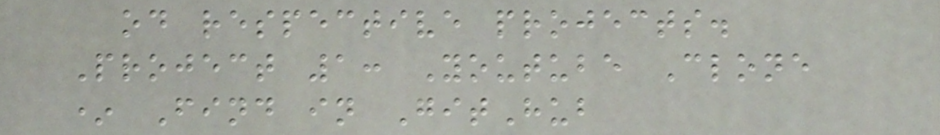od respective projects.
Project 1: Youtube Clone
* Find in GitHub
